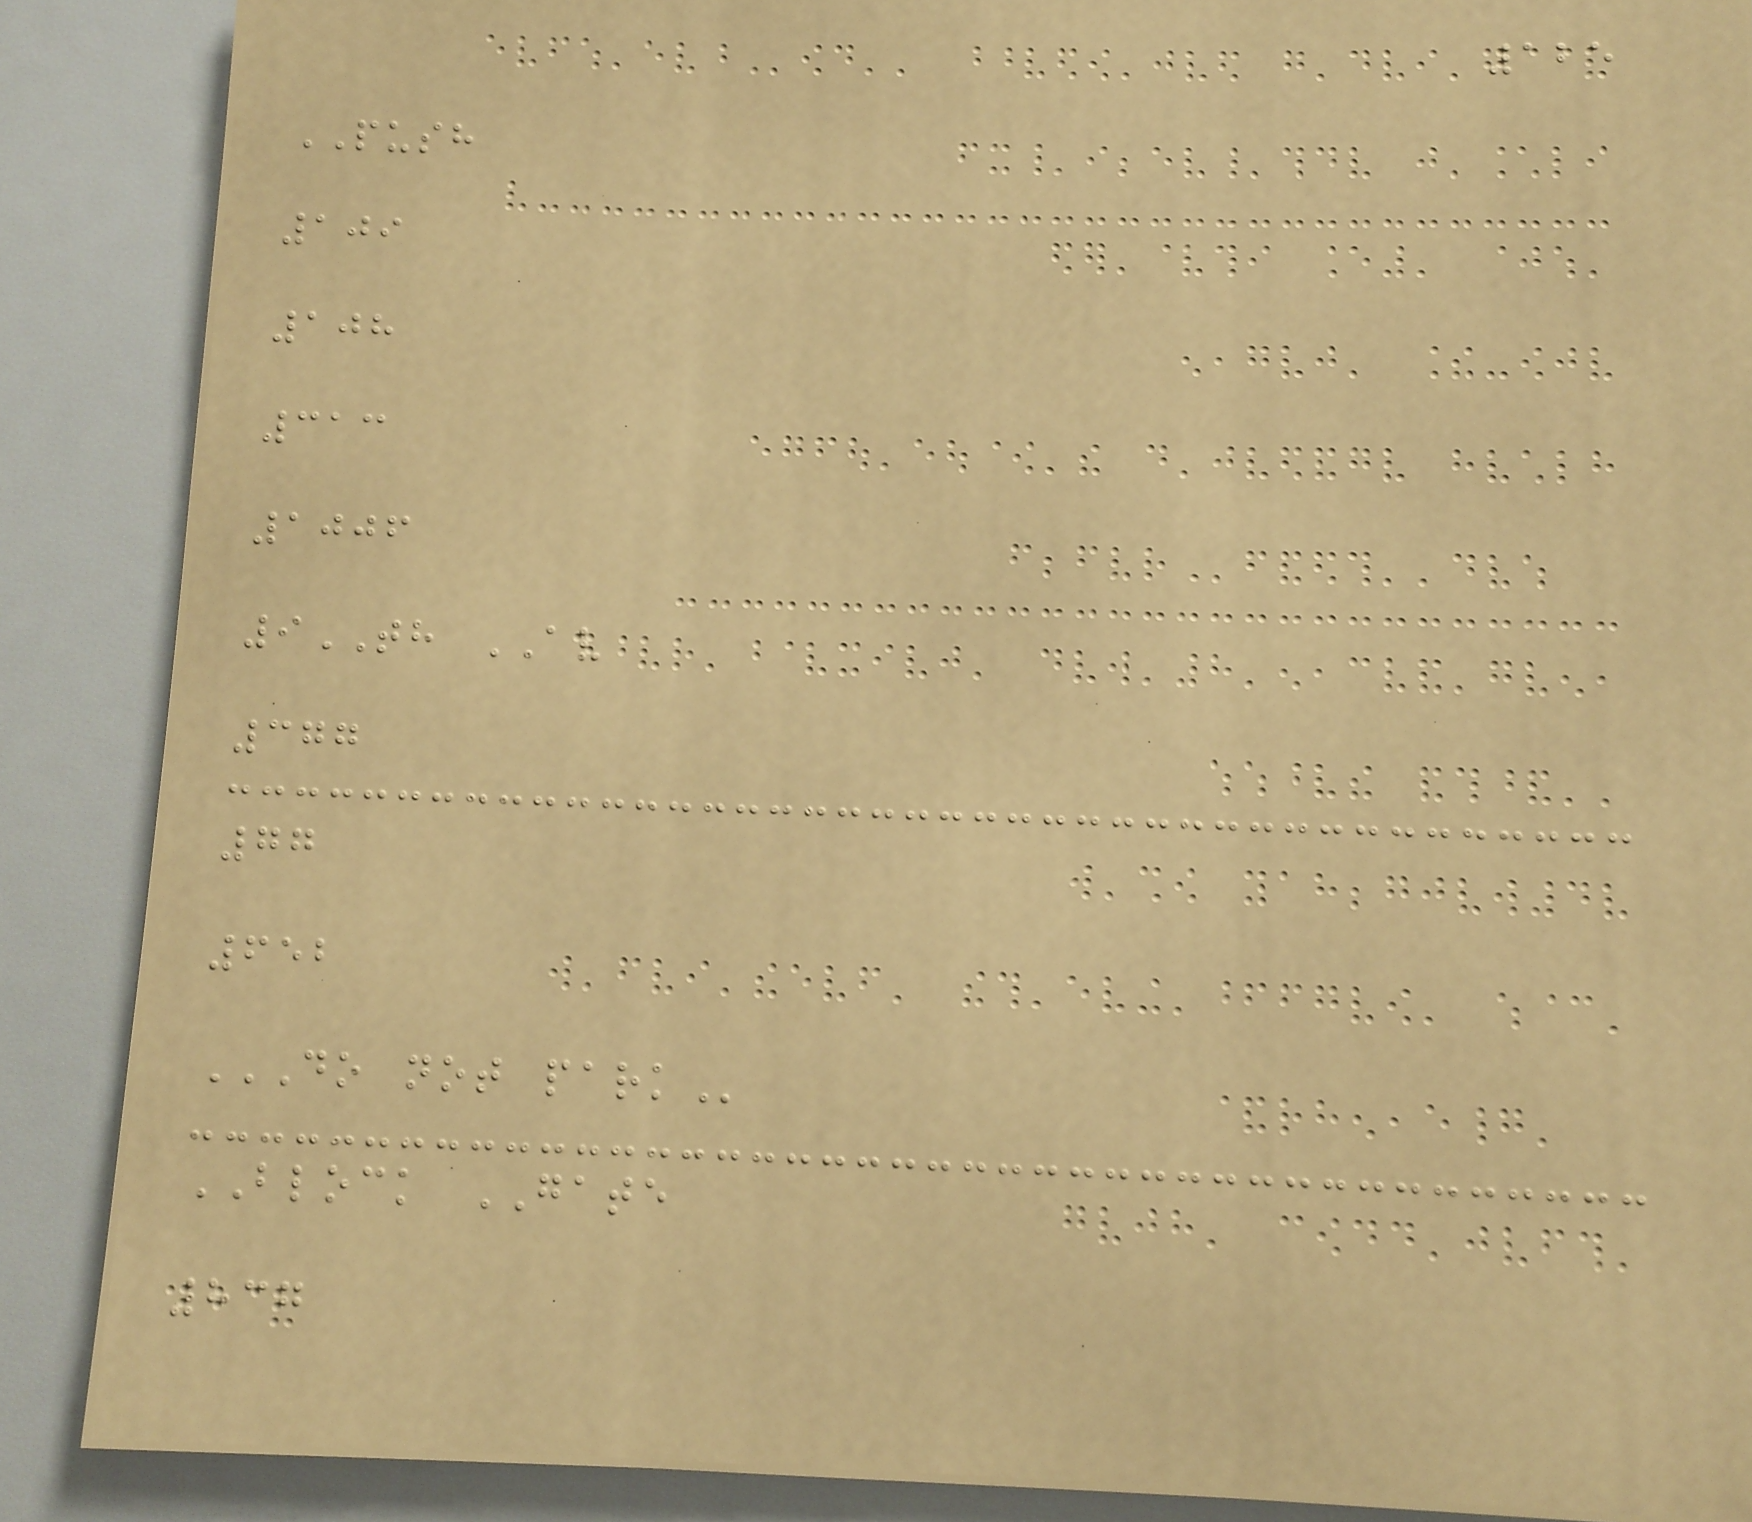125
PUSH
109
108
313
1006
9TH AV
377
77
652
DO NOT PARK
BLOCK GATE
837
